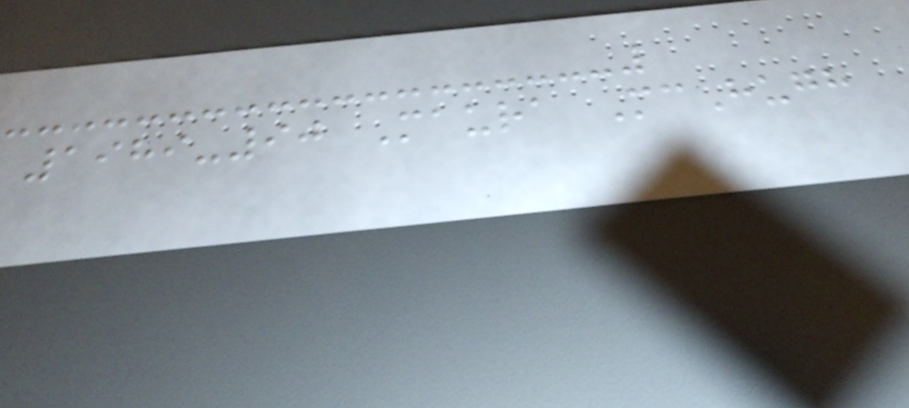1989-90 Maura McHugh
